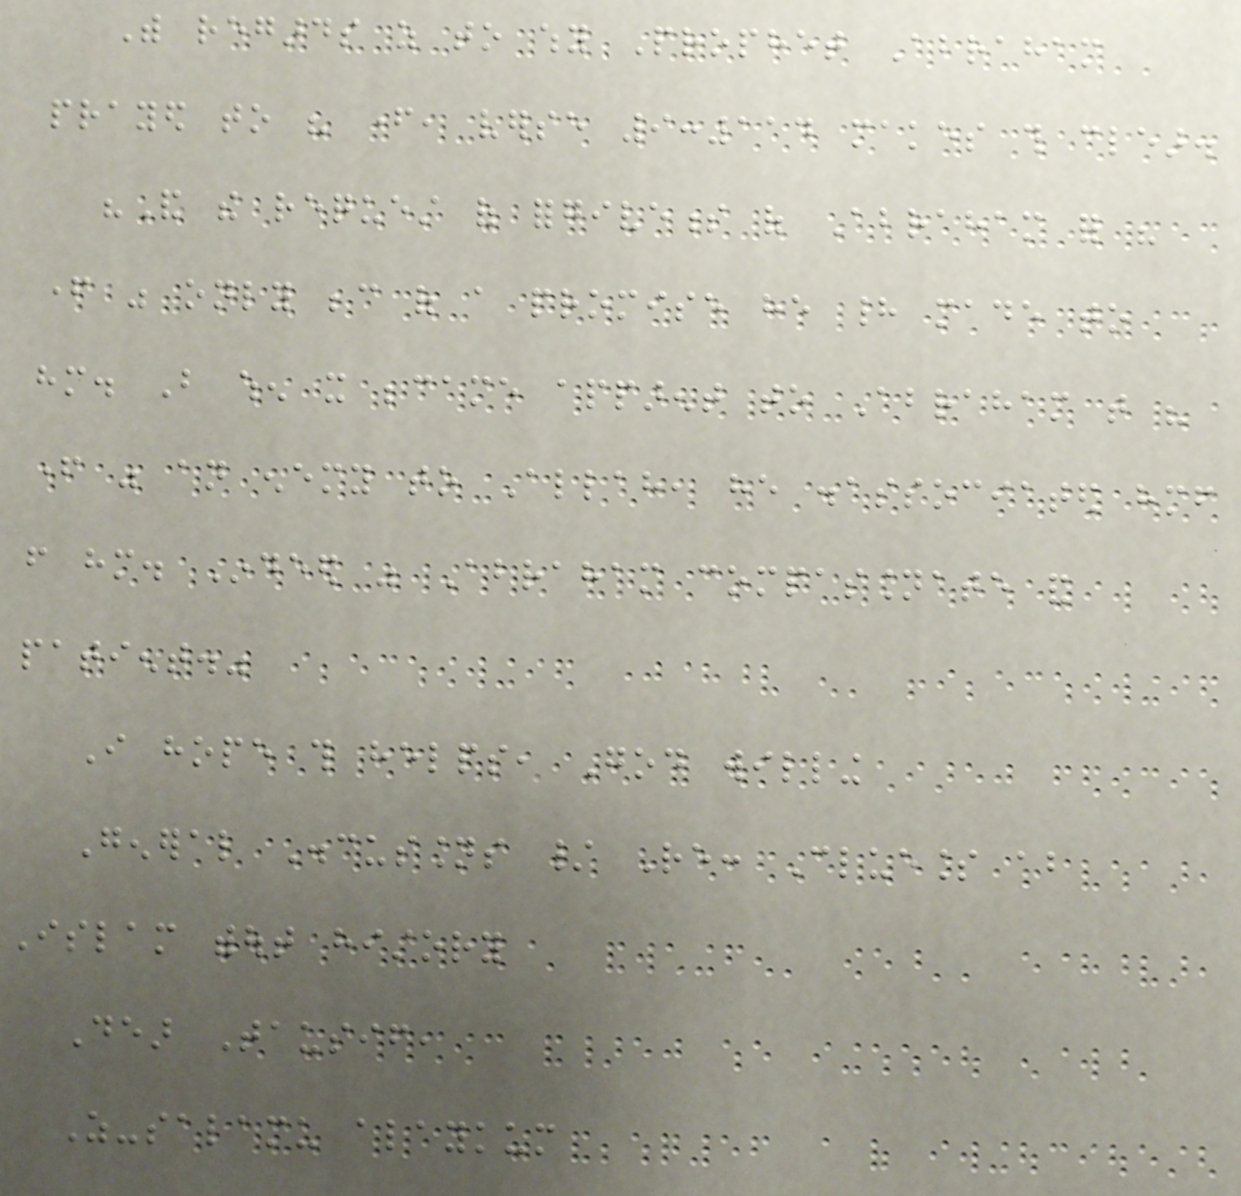With regards as to why Prophet Abraham
prayed to his father, verse 9:114 makes this clear.
"And the request of forgiveness of Abraham for his
father was only because of a promise he had made to
him. But when it became apparent to Abraham that his
father was an enemy to Allah, he disassociated himself
from him. Indeed was Abraham compassionate and
patient."
I hope this helps, God willing
General Discussions / Re: Clueless about
Islam without history
Dear Tausif,
As-salamu alaykum
